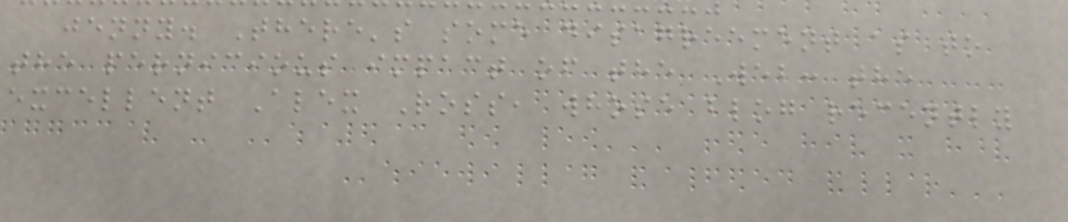jenny. There's some disagreement as to
the pernicious impact of the Web: the
excellent Alex Ross, whose blog recently
